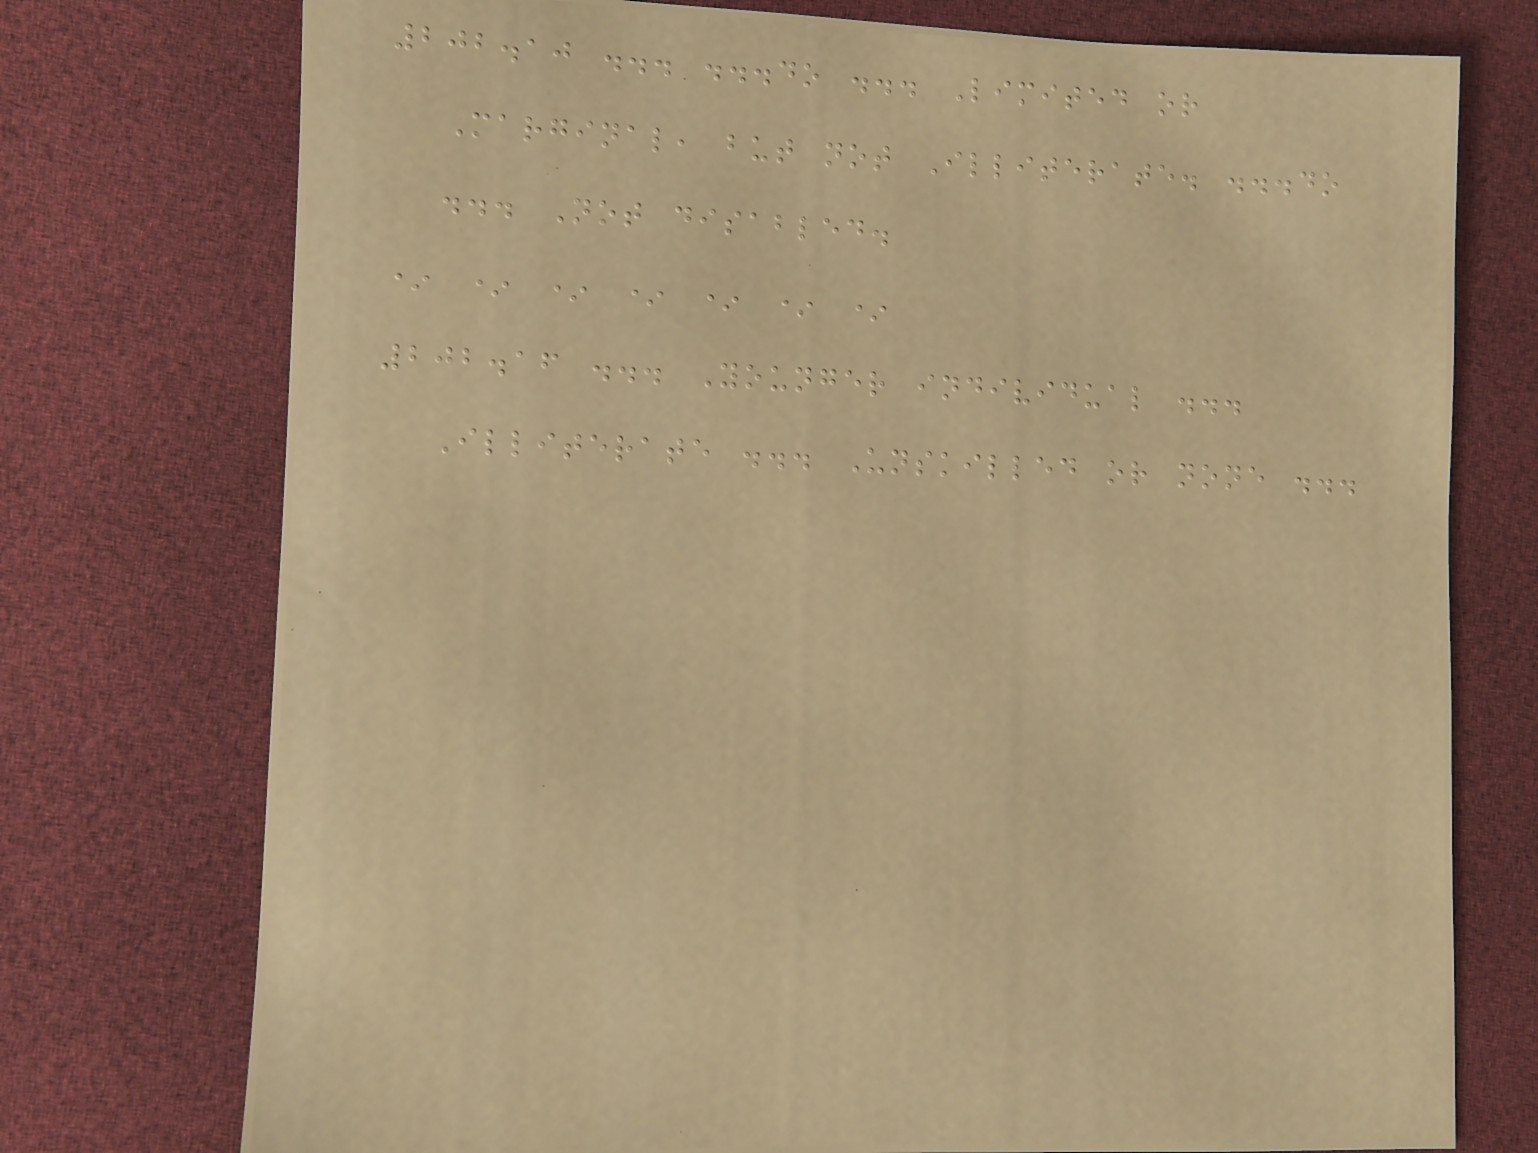202.10 ... ...do ... Limited or
Marginal, but not Illiterate. ...do
... Not disabled.
* * * * * * *
202.16 ... Younger individual ...
Illiterate ... Unskilled or none ...
